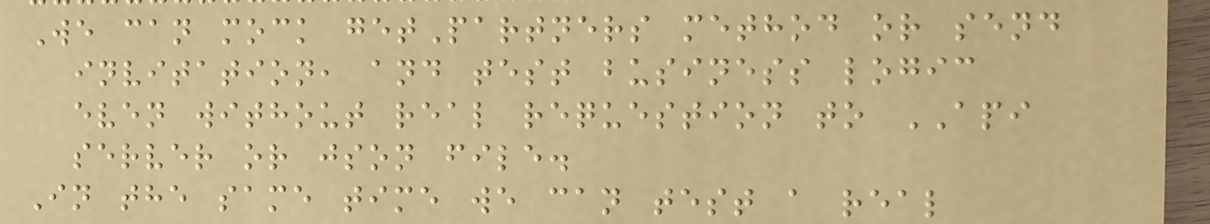We can mock getPartners method or send
invitation, and test business logic
even without real requestion to API
server or json file.
In the same time we can test a real
